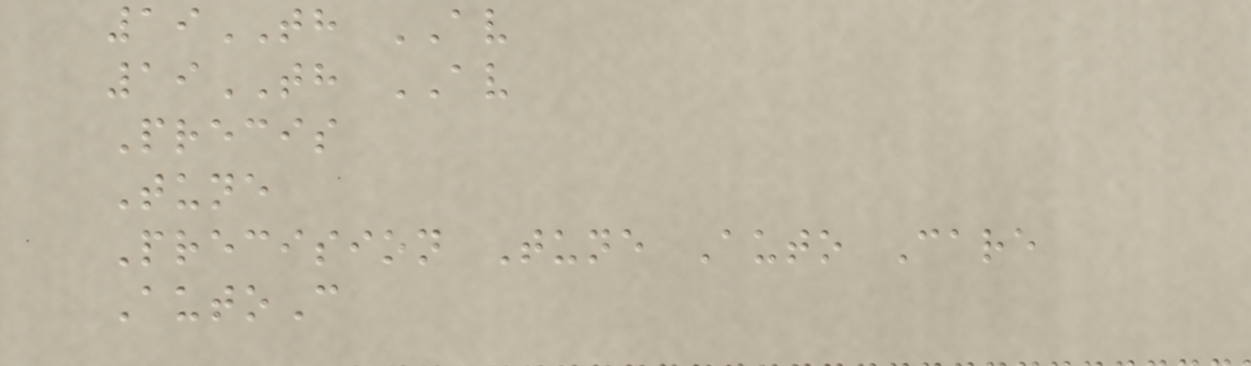19TH AV
19TH AV
Precis
Tune
Precision Tune Auto Care
AutoC
